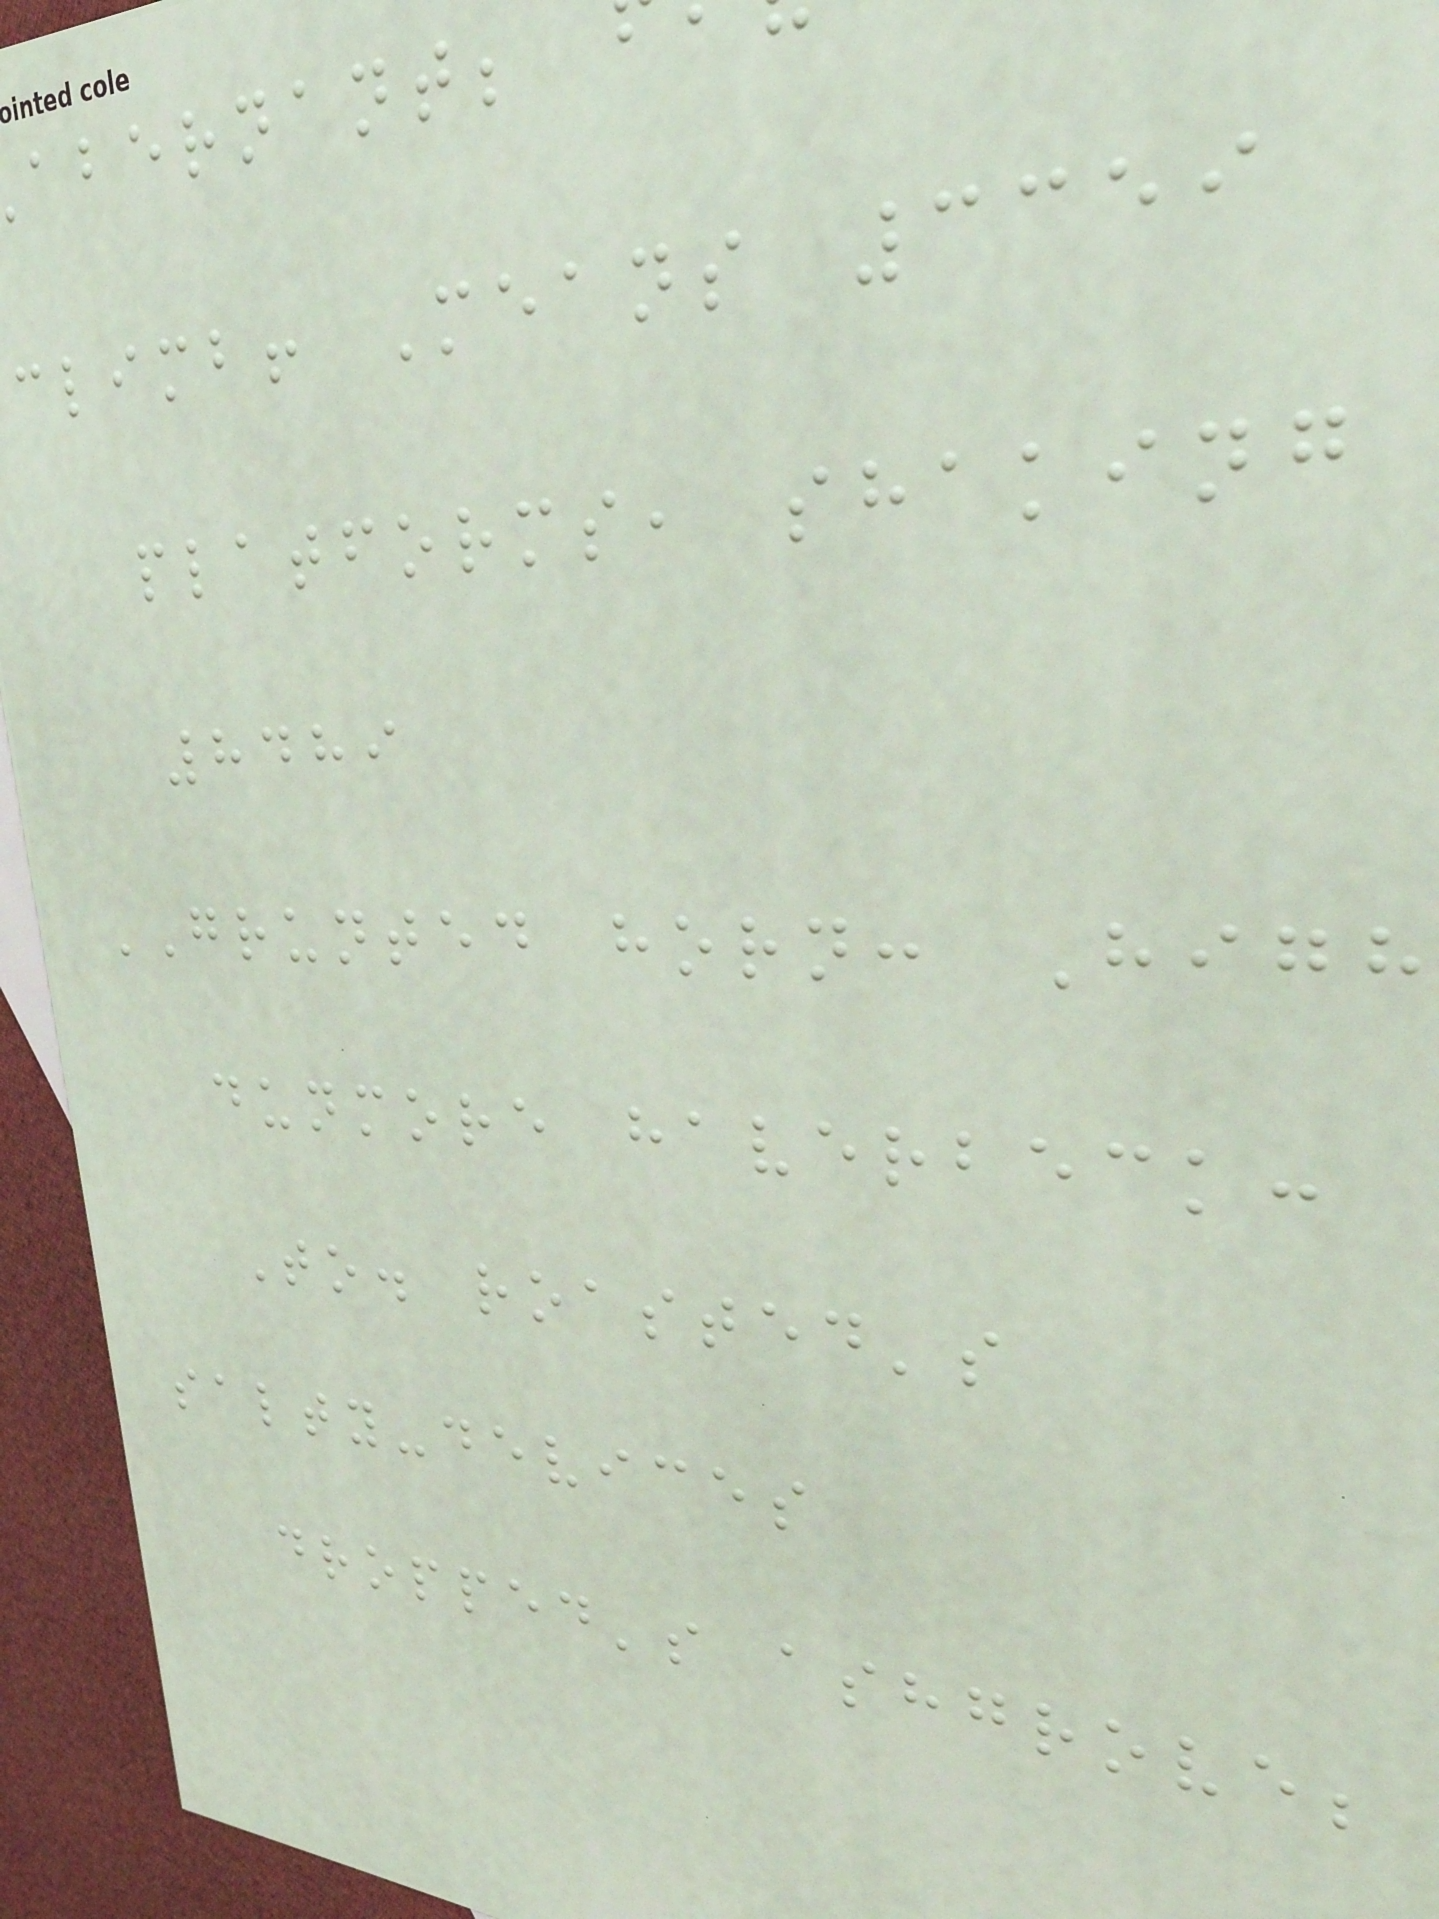abernant;
climb! Means 3359
platforms, shaking
8489
GRUNTED horn: High
dunmore haverbeck:
To. roasted's
salty-devices
dropped's ashgrove;
